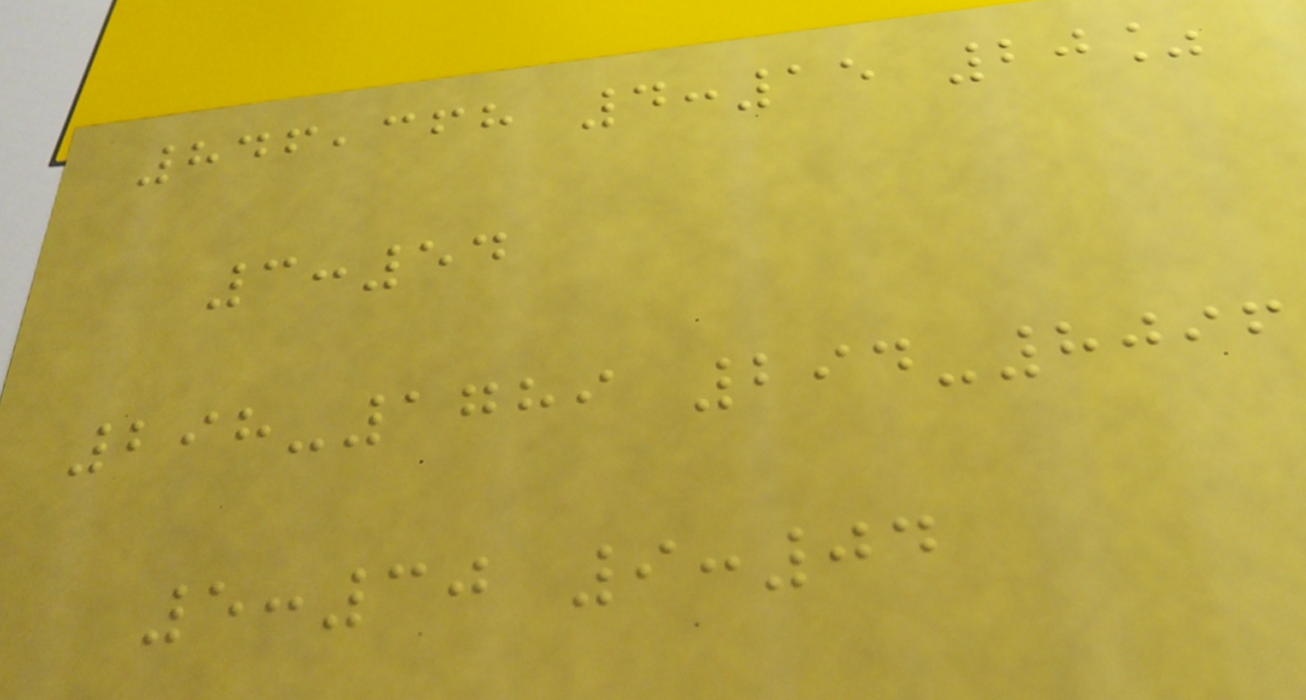846,368 4:15 20%
3:54
298-1789 294-8096
5:30 9:04
